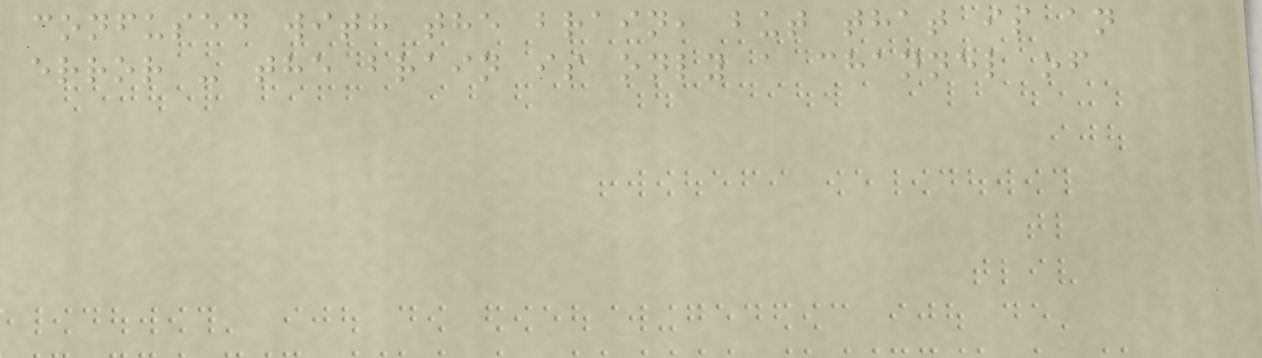confused with the brain, but that is an
error - the brain is only a channel of
